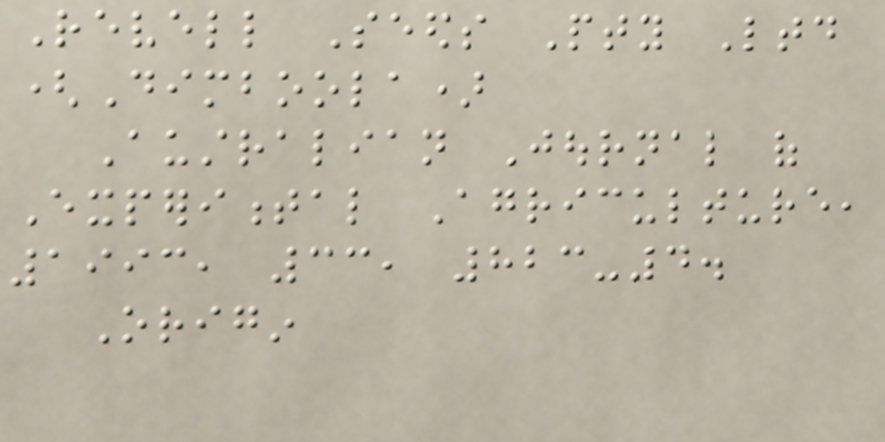Revell Seeds Pty Ltd
(Dimboola)
Australian Journal of
Experimental Agriculture,
1993, 33, 823-4.
Origin
